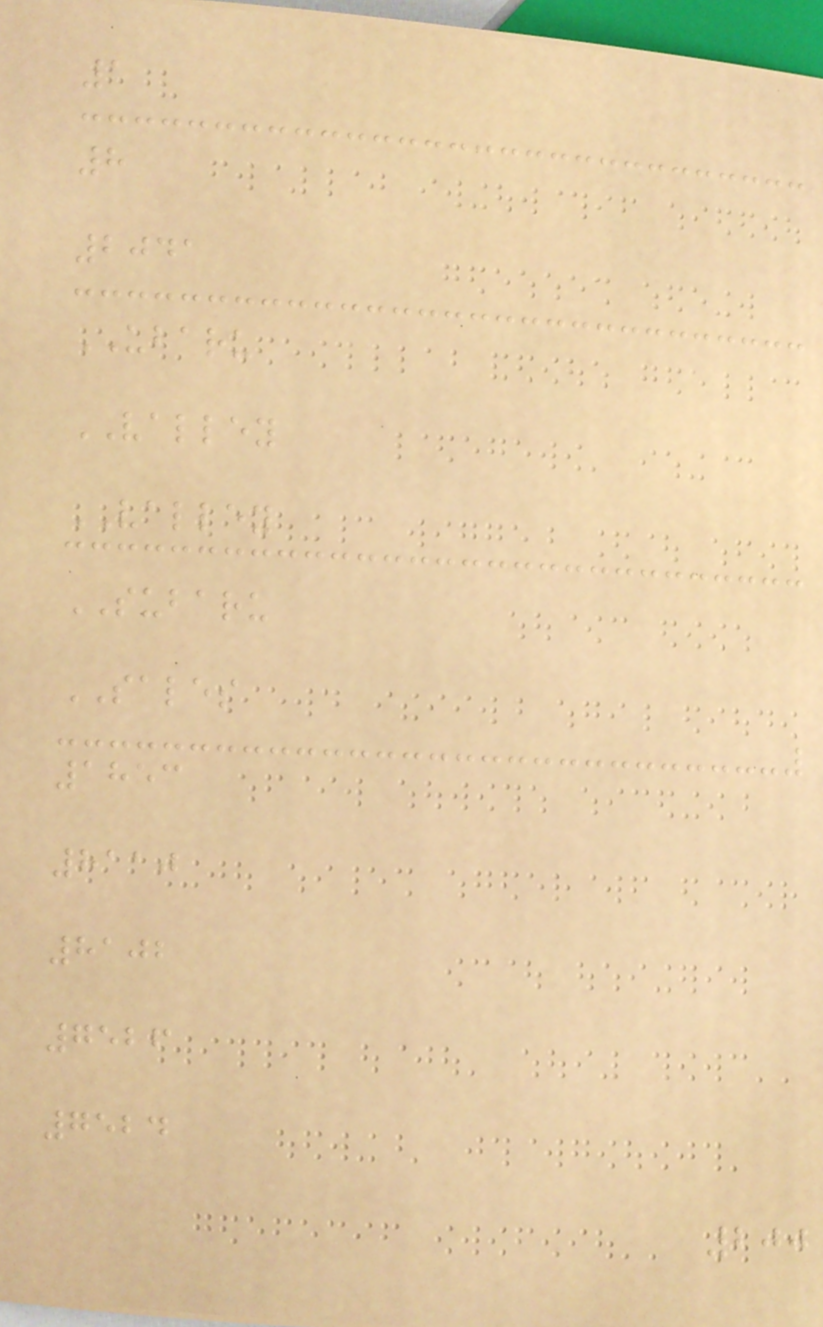1
8
2041
UBARU
VALLEY
VALLEY
SUBARU
SALES
1853
8110
8102
7526
7524
200
